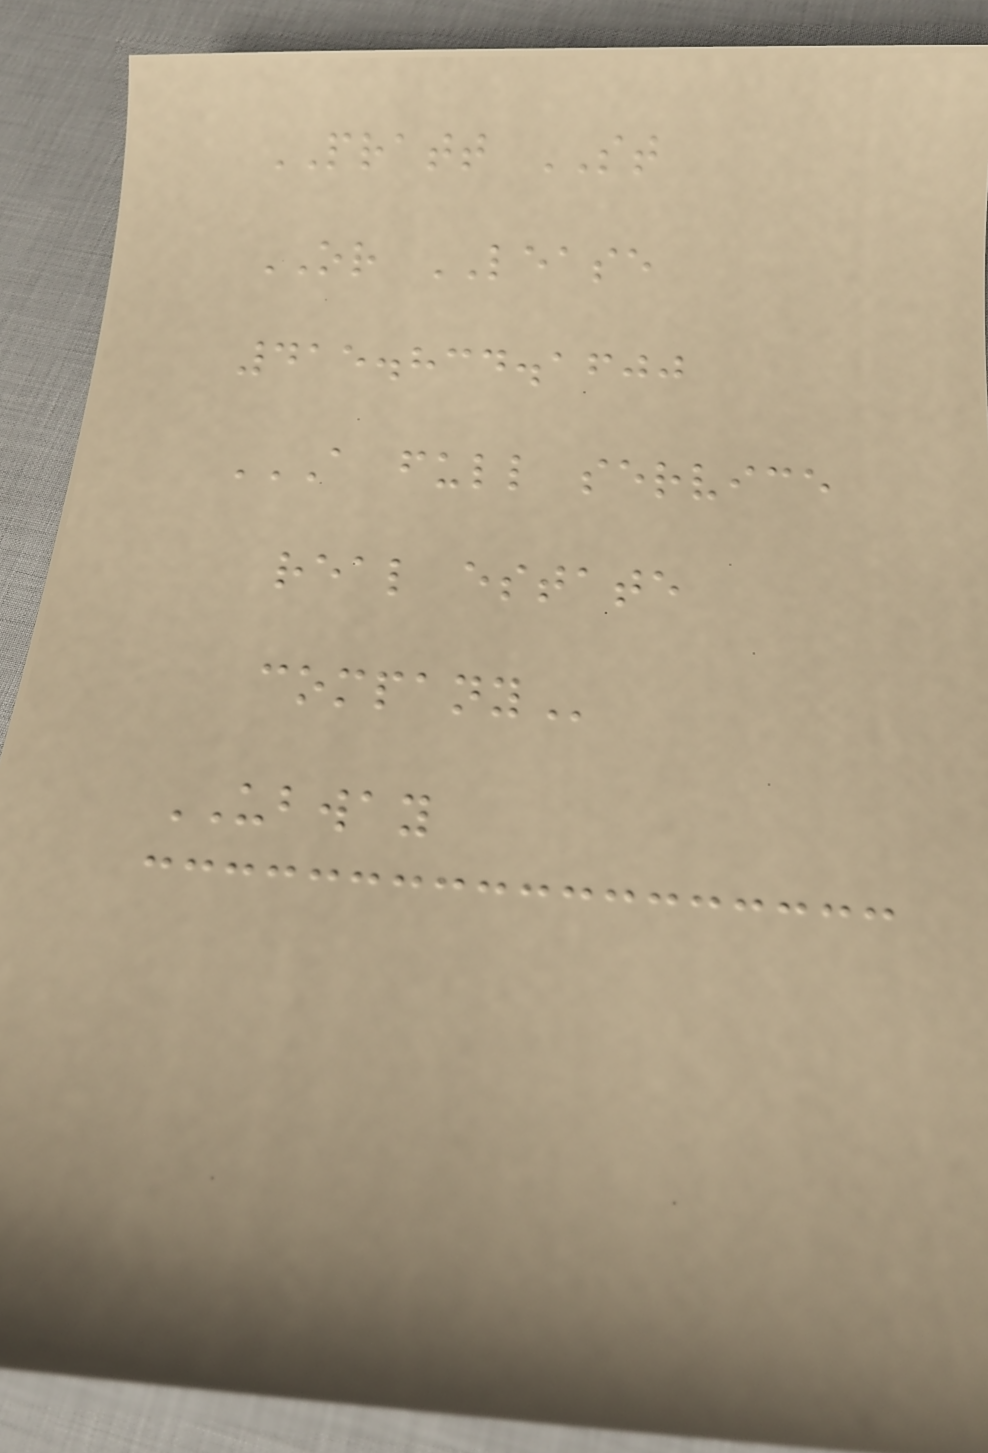PRATT ST
OR LEASE
415.834.1600
A FULL SERVICE
REAL ESTATE
COMPANY
UBWAY
